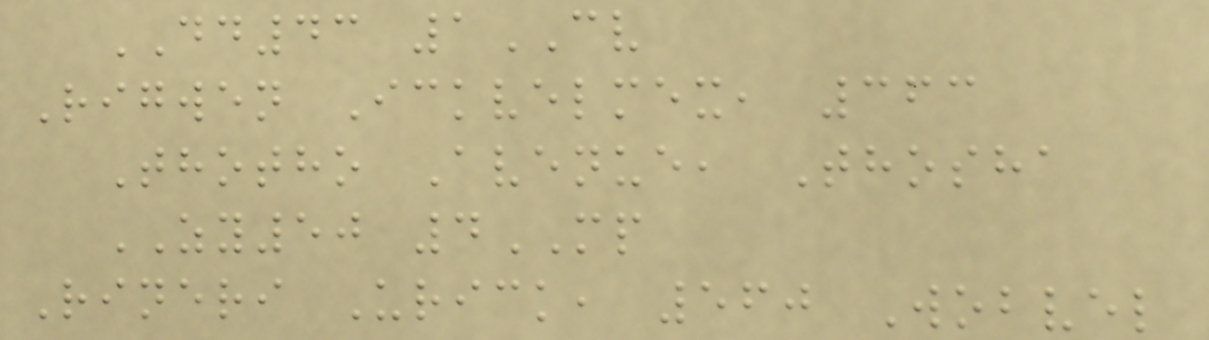DD43 1CV
Rigwen Ickvelmex, 363
Thotho Avenue, Thosha
ZY50 4MP
Rineri Urick, 560 Wobvel
